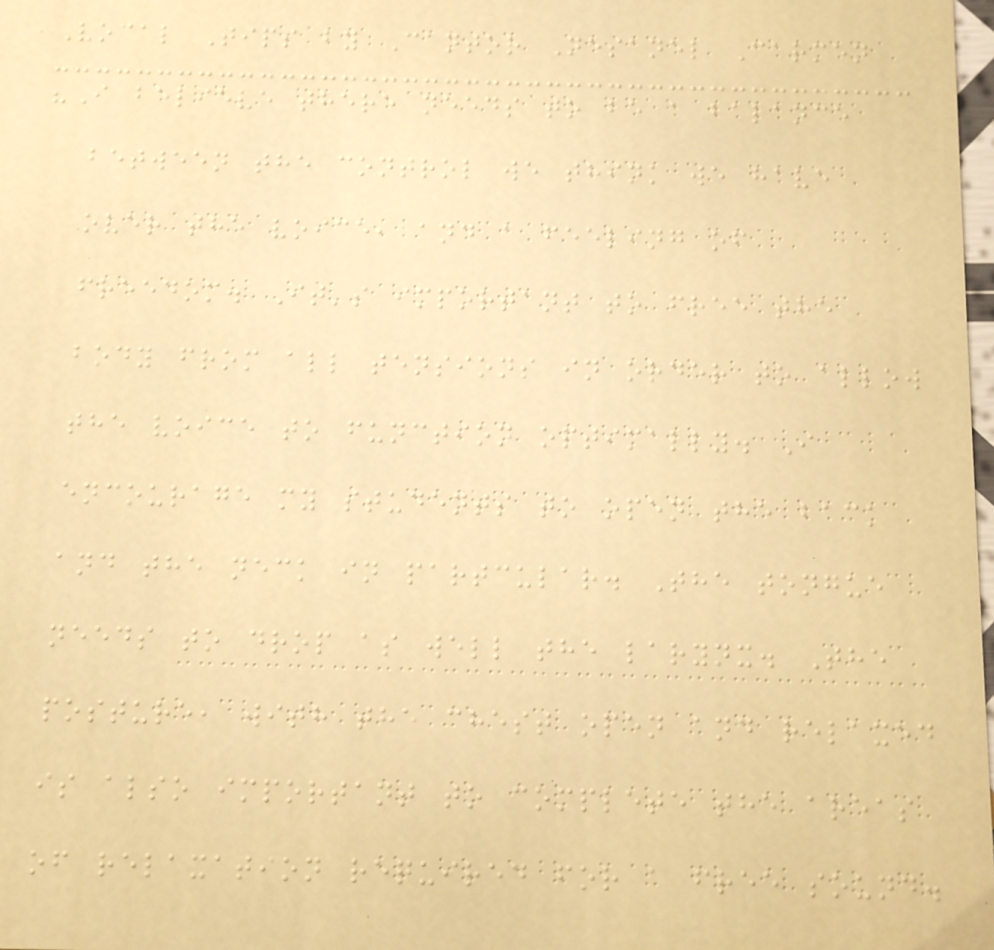Vocal Tips by Cantor Nesanel Carmen
"I believe there needs to be a balance
between the control we think we have
over the voice, and a feeling of
freedom. It's important to free the
body from all tensions in order to allow
the voice to function optimally. I
encourage my students to open the back
and the neck in partcular. The tongue
needs to drop as well the larynx. The
posture, with the chest open and relaxed
is also important to complete the areas
of relaxation required for a free sound.
